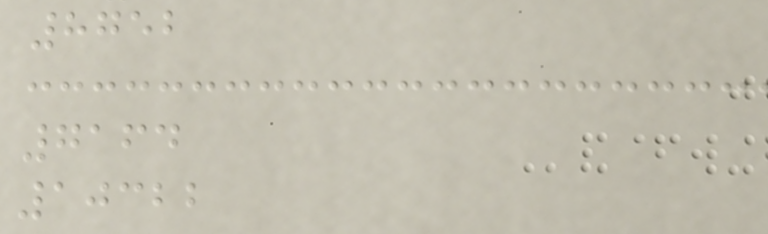8752
7164
10322
